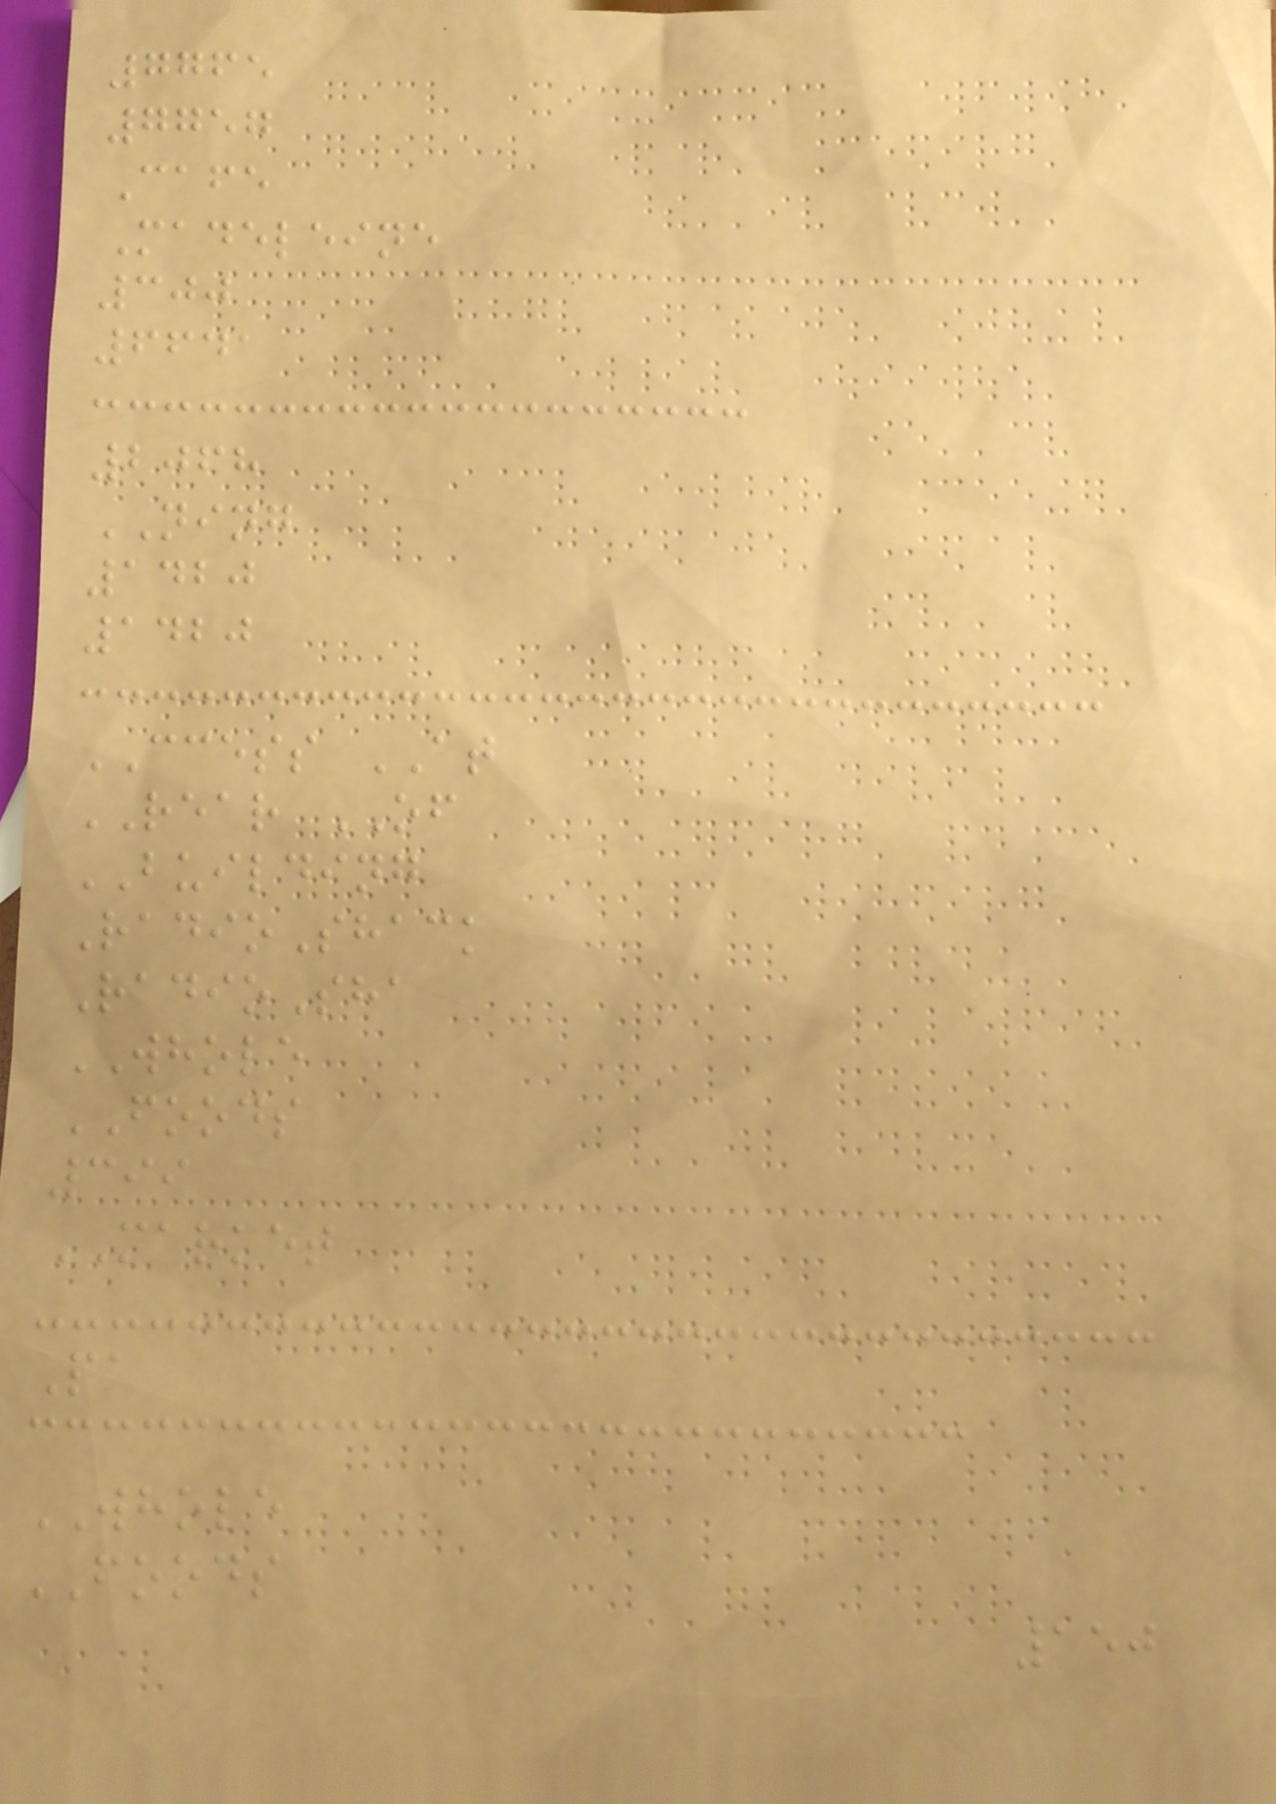7765
7757
Cafe
Madeleine
300
6641
2068
NING
1420
1420
CCESS AT
REAR OF
BUILDING
RadioShack
RadioSha
WHOLE
FOODS
399
MARKET
Pa
WHOLE
FOODS
150
